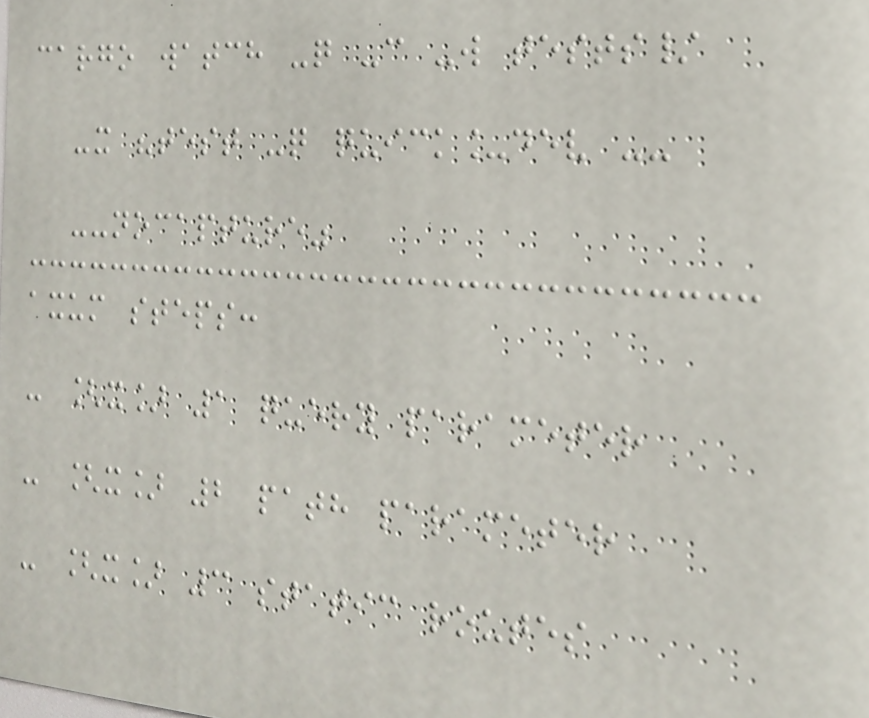cargo watch -q -c -w tests/
-x "test -q quick_dev --
--nocapture"
axum steps:
- [x] 1 query parameter
- [x] 2 path parameter
- [x] 3 static routes
